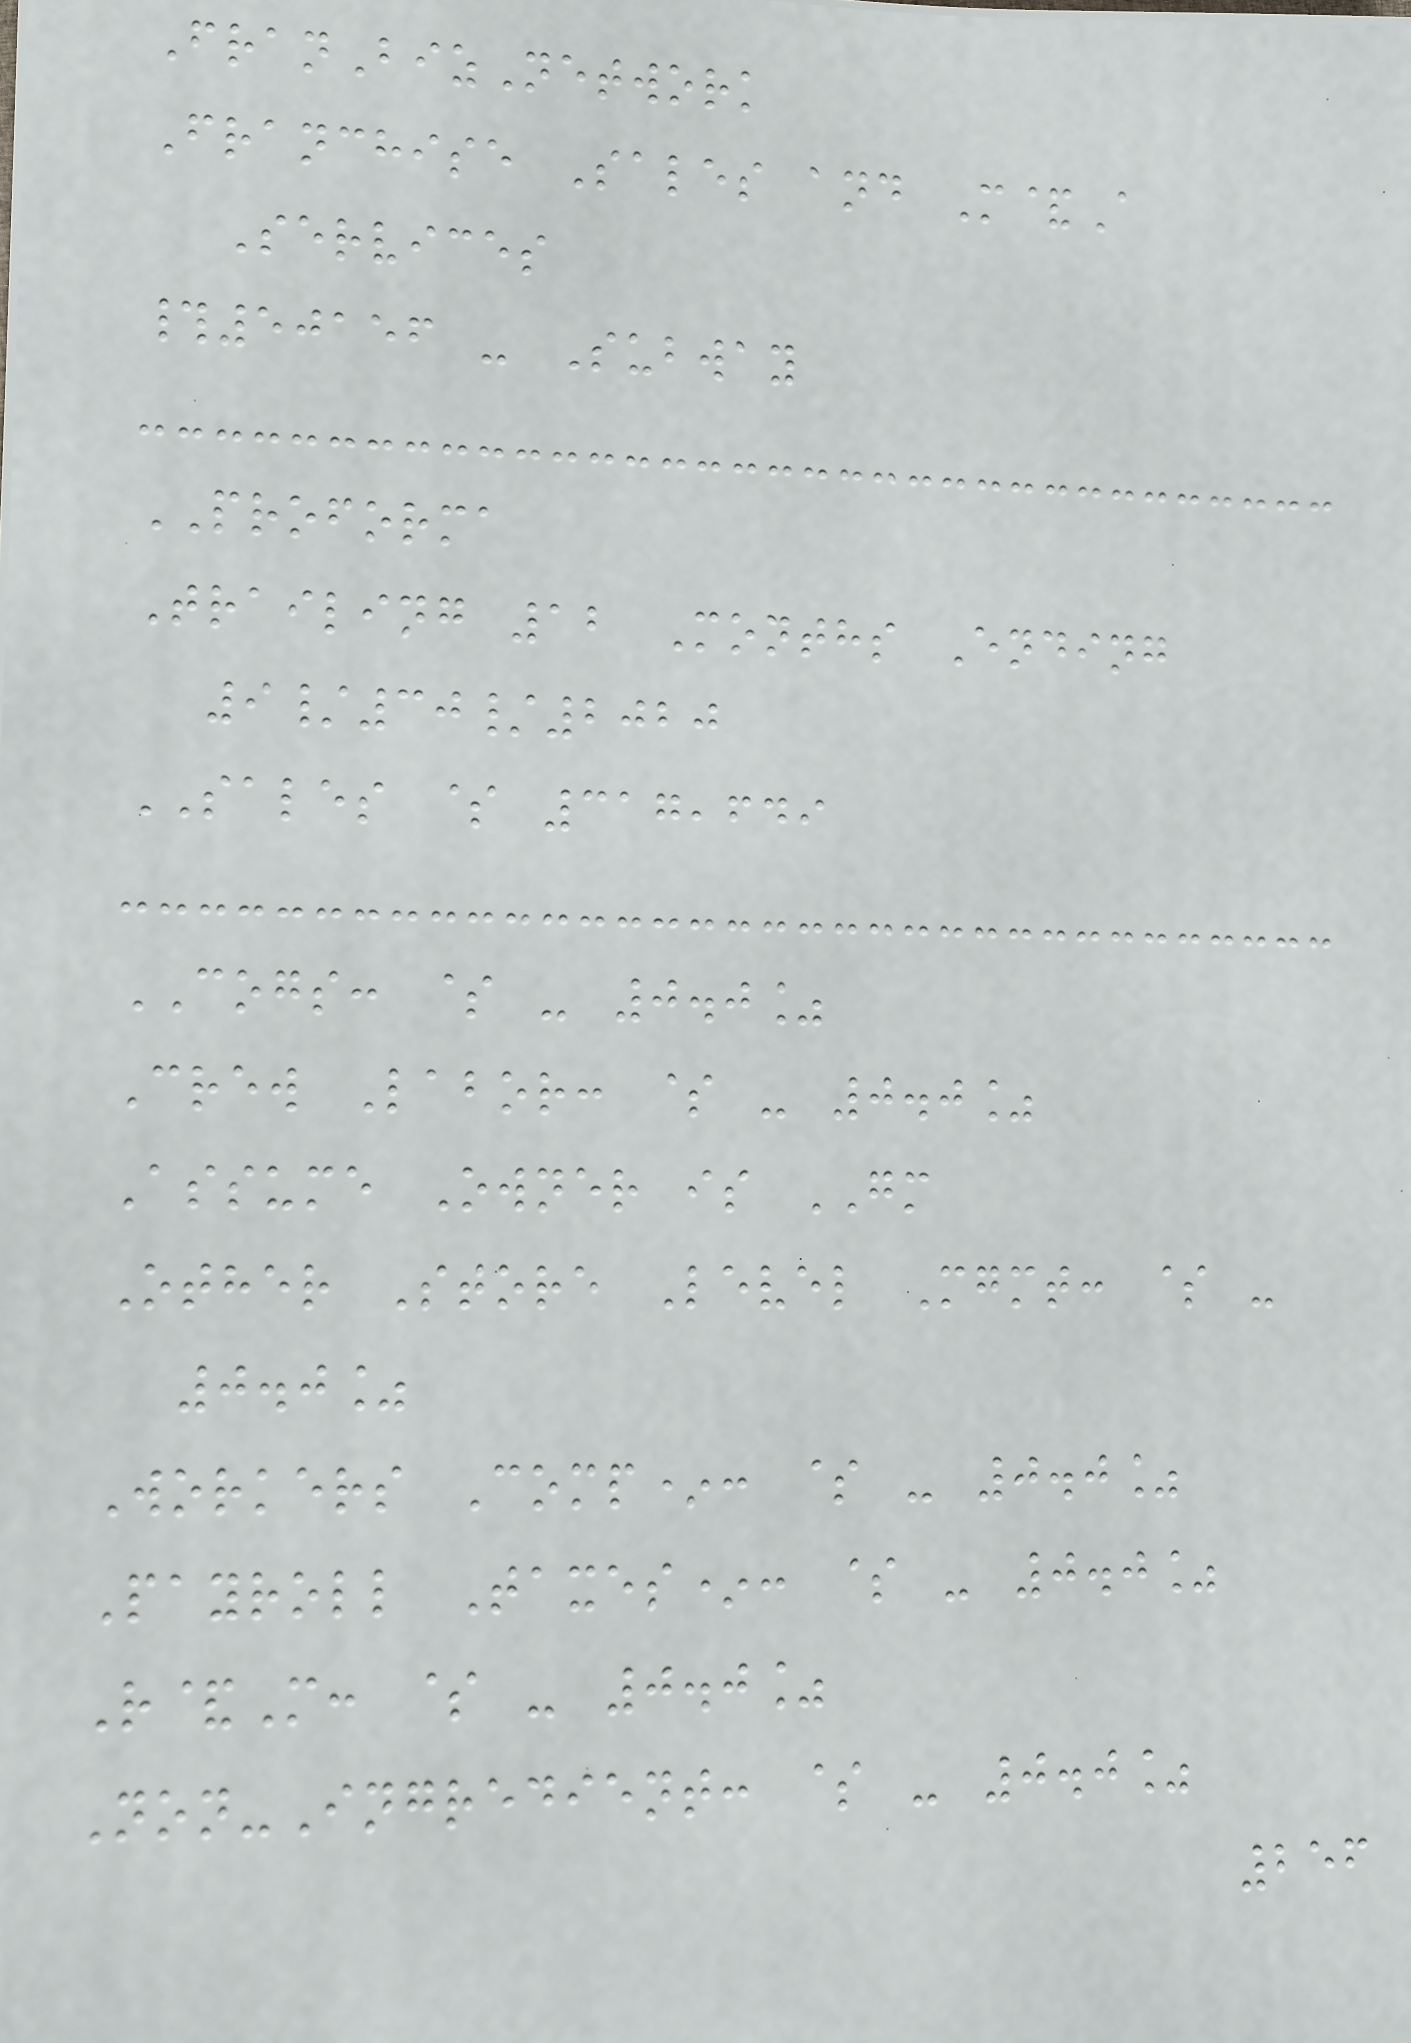FranBizNetwork
Franchise Sales and M&A
Services
#50156 - Subway
PROFORMA
Trailing 12 Months Ending
9/30/2020
SALES $ 317,649
COGS: $ - 0.0%
Crew Labor: $ - 0.0%
Assume Owner is GM
Other Store Level Mgmt: $ -
0.0%
Workers Comp*: $ - 0.0%
Payroll Taxes*: $ - 0.0%
R&M: $ - 0.0%
Non-Ingredient: $ - 0.0%
256
